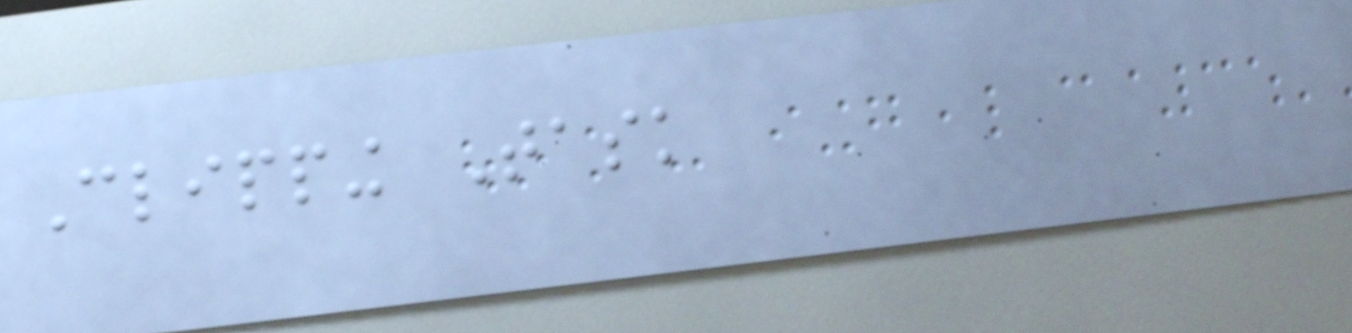Clipping Task
